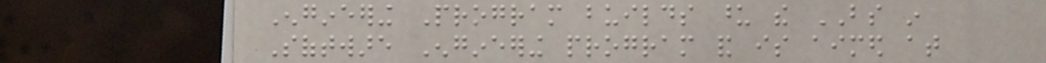Engineering Program builds upon the BS in
Software Engineering program and is aimed at
